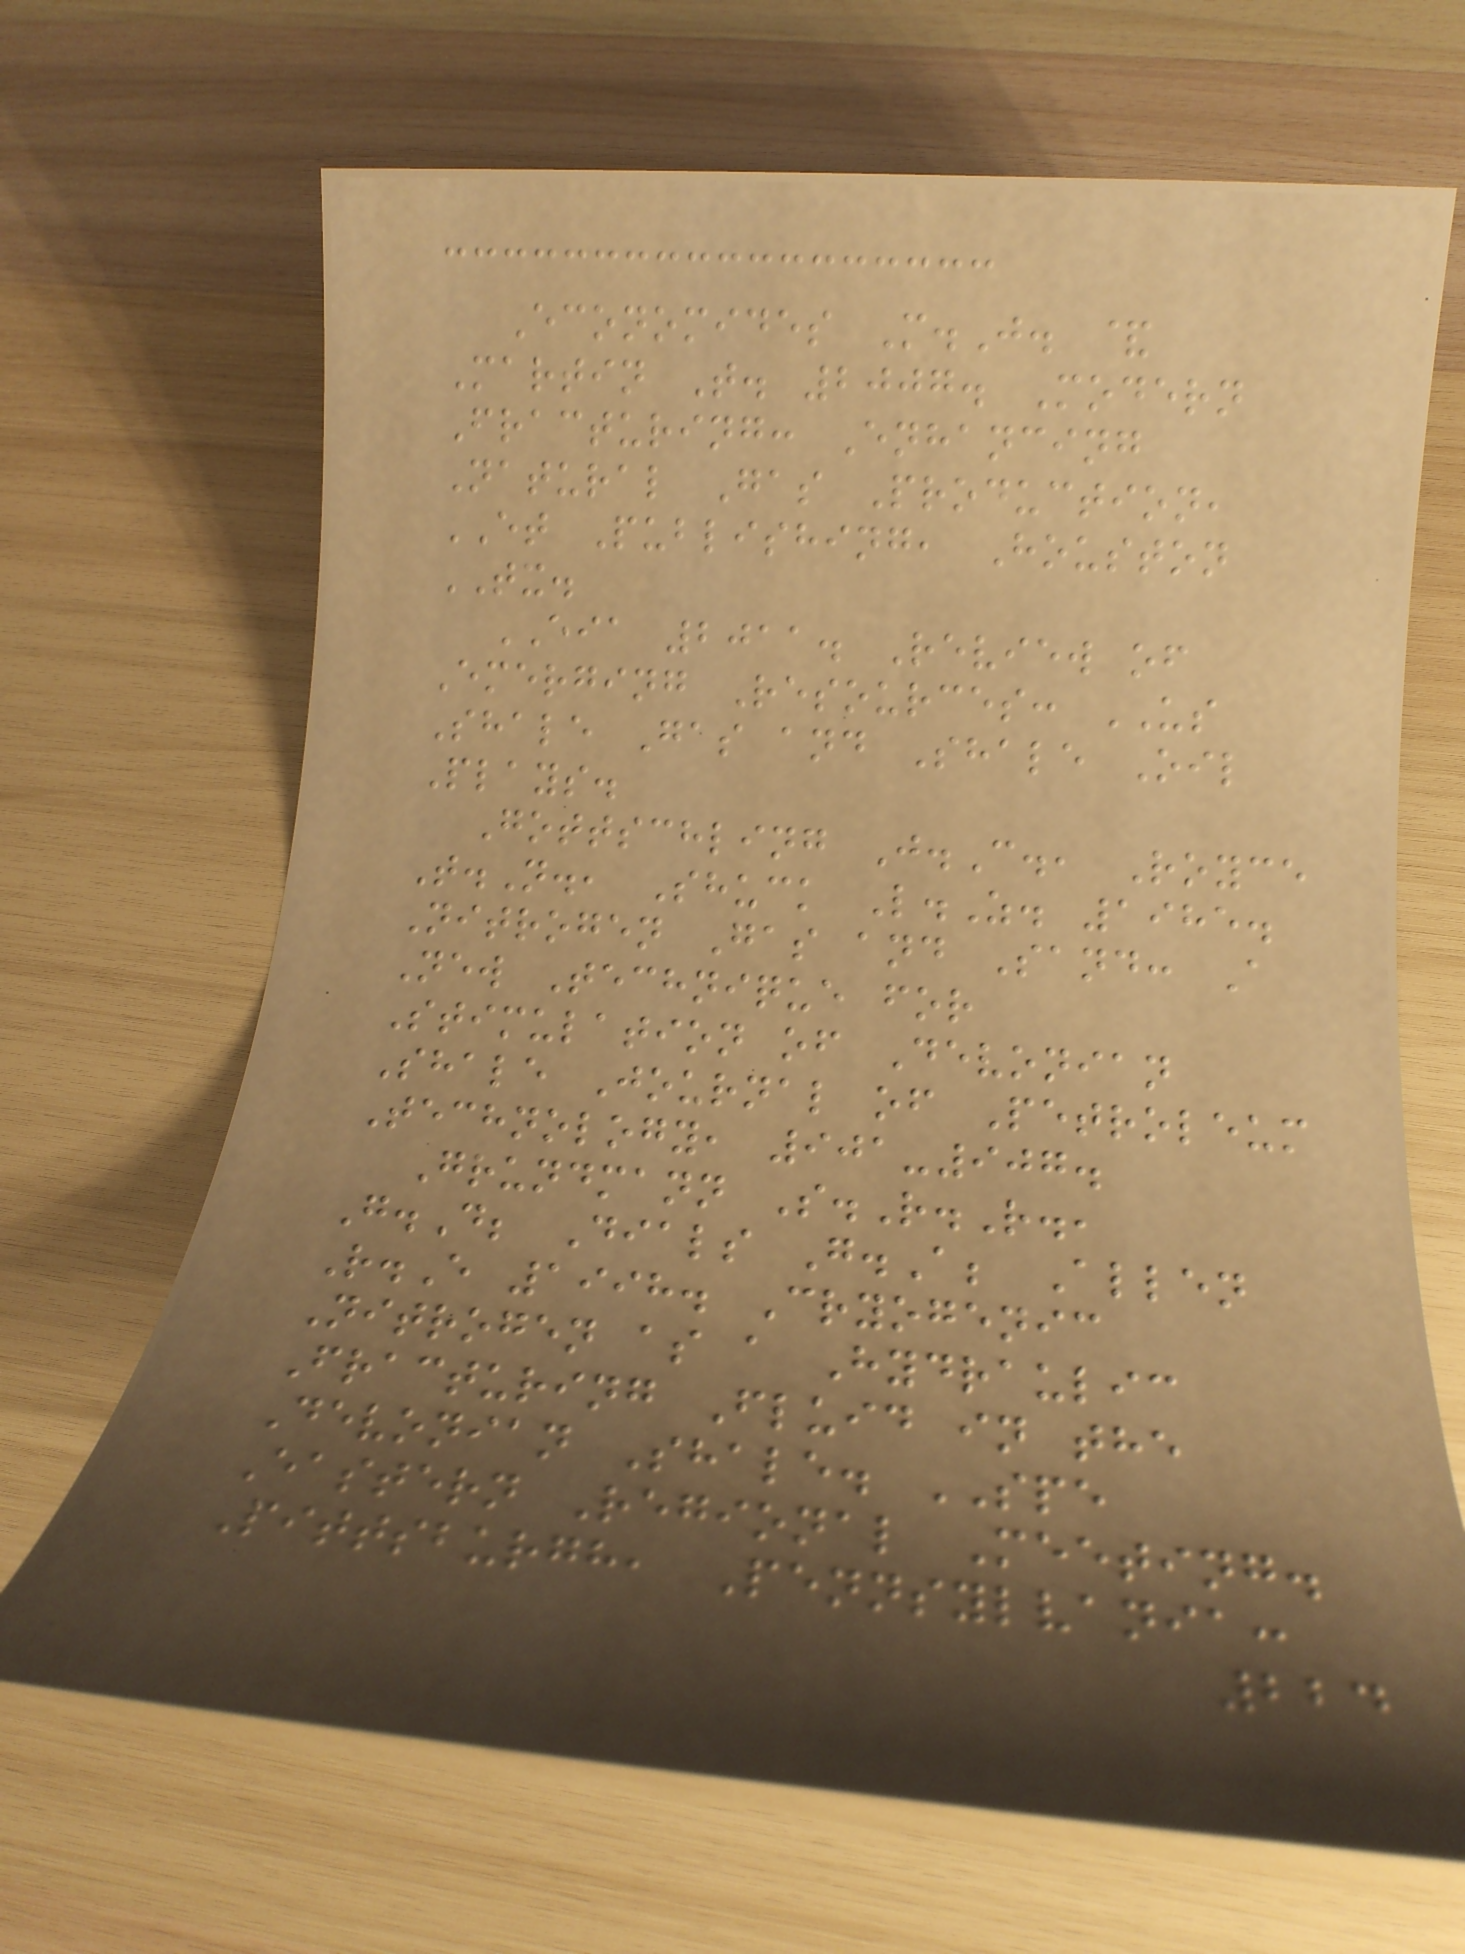Economides M.J. &
Martin T. 2007. Modern
Fracturing: Enhancing
Natural Gas Production,
ET Publishing, Houston
TX.
EIA 2011. Review of
Emerging Resources: US
Shale Gas and Shale Oil
Plays.
Gottschling J.C., Royce
T.N., Shuck L.Z. 1985.
Nitrogen Gas and Sand: A
New Technique for
Stimulation of Devonian
Shale Journal of Petroleum
Technology, 901-907.
Grundmann S.R.R.,
G.D; Dials G.A; Allen
R.E 1998. Cryogenic
Nitrogen as a Hydraulic
Fracturing Fluid in the
Devonian Shale. SPE
Eastern Regional Meeting.
Pittsburgh, Pennsylvania:
224
